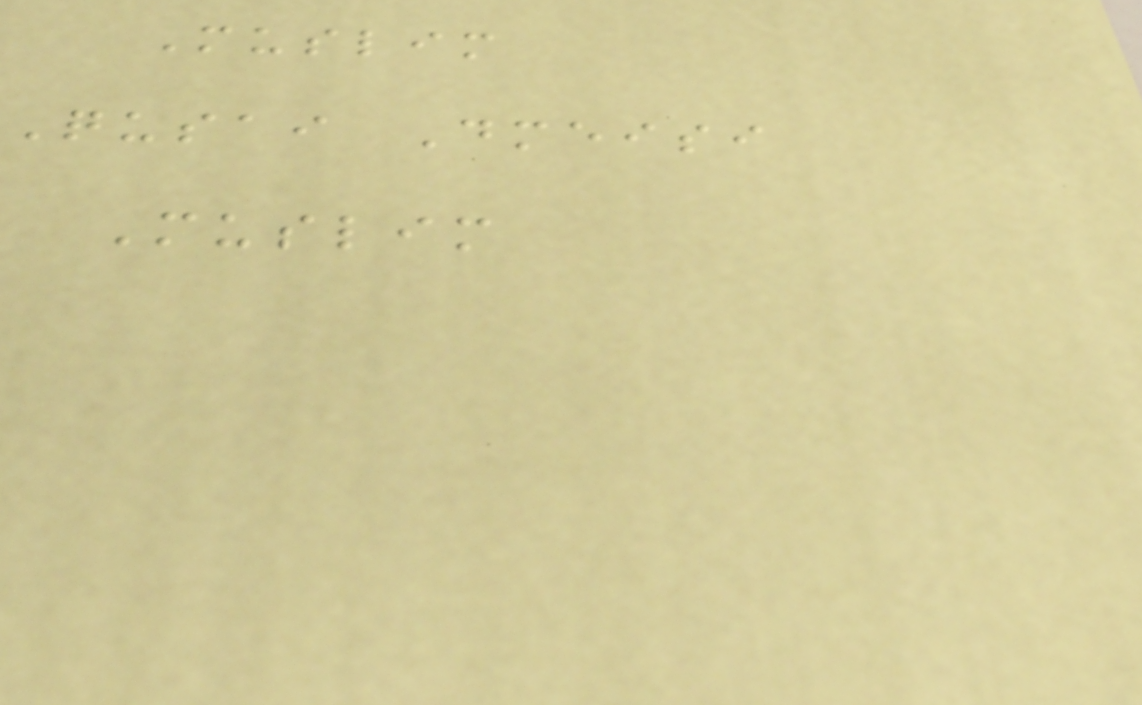Muslim
Qusai Dmeisi
Muslim
